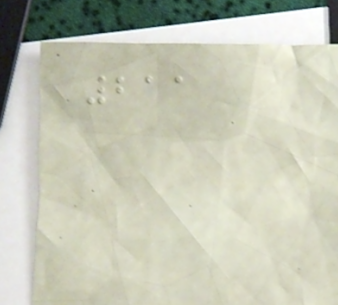211
